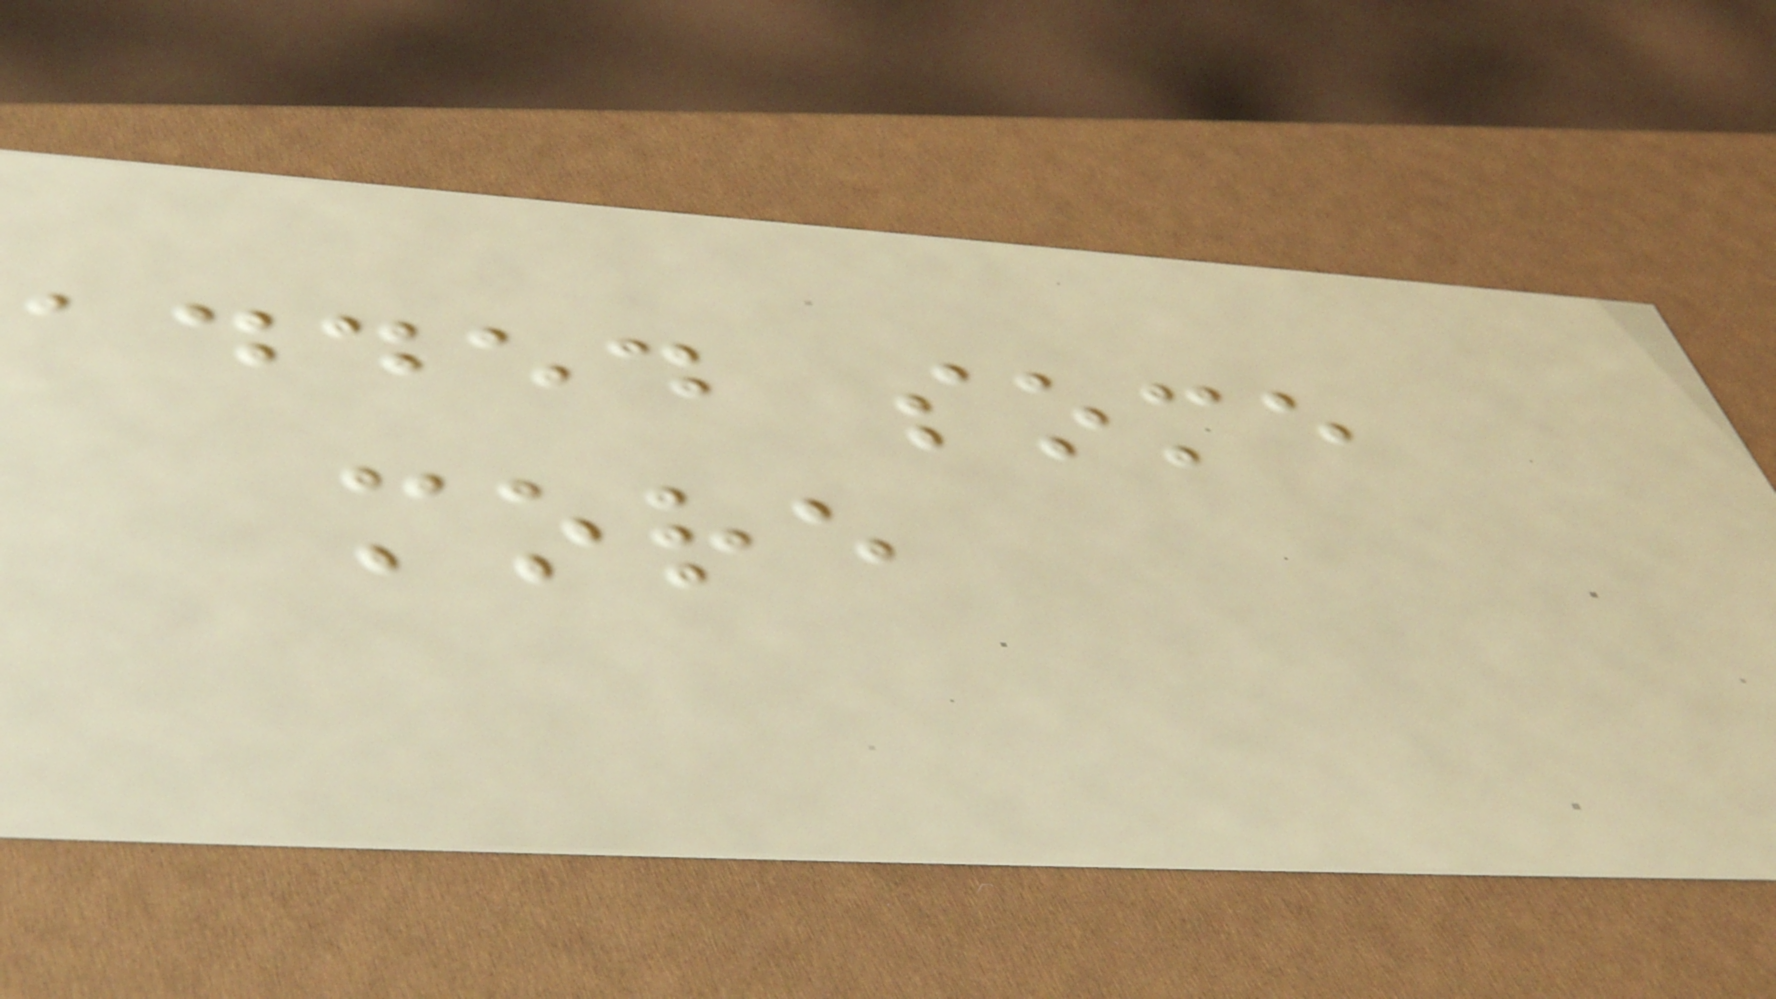added some
more
